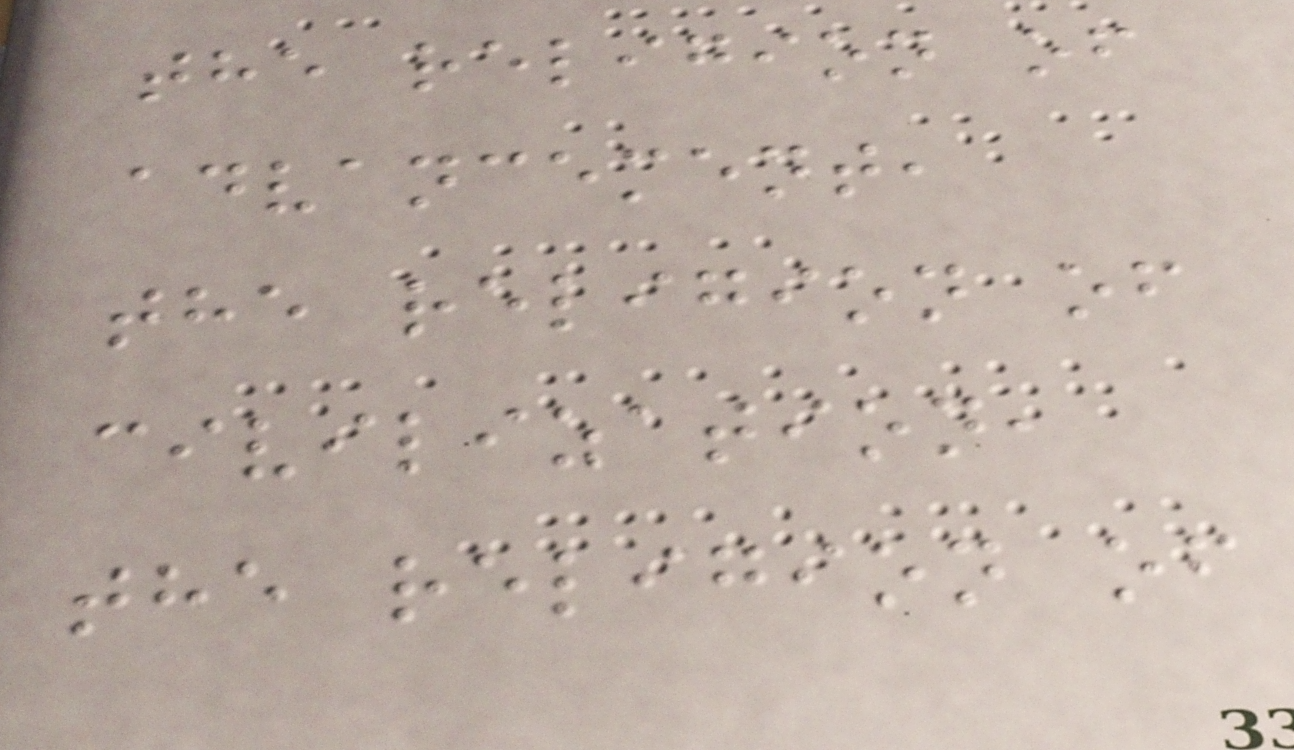the religion of
advancement,
the religion of
civilization,
the religion of
